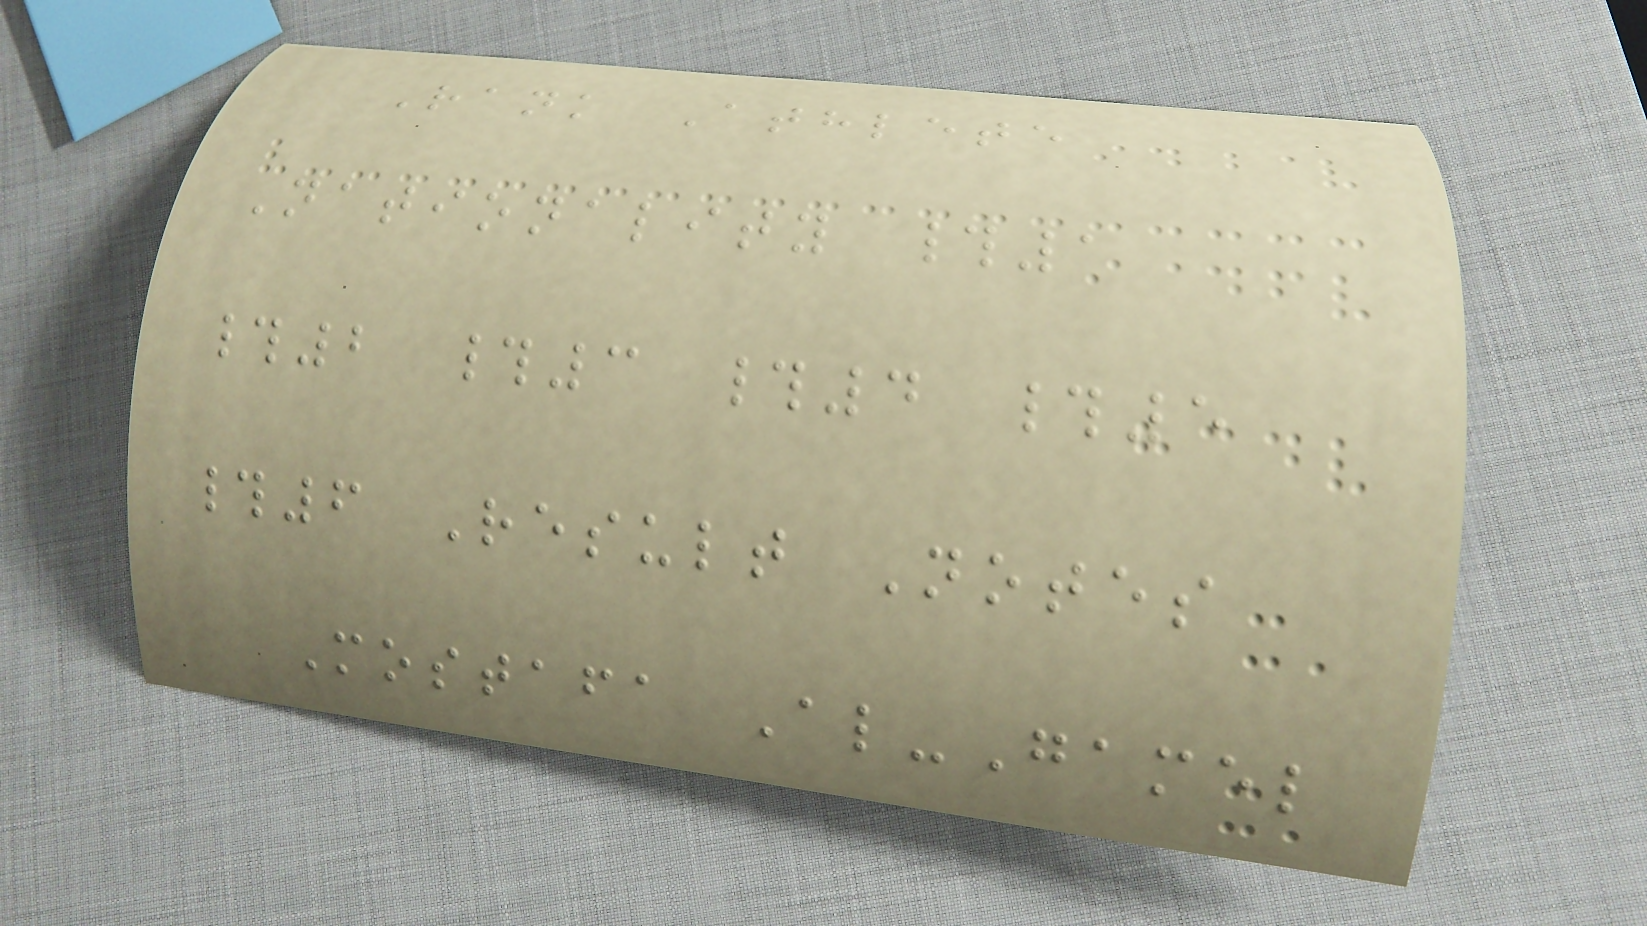Rank Athlete
Nationality #1
#2 #3 #4 #5
#6 Result Notes
Mostafa Al-Gamel
